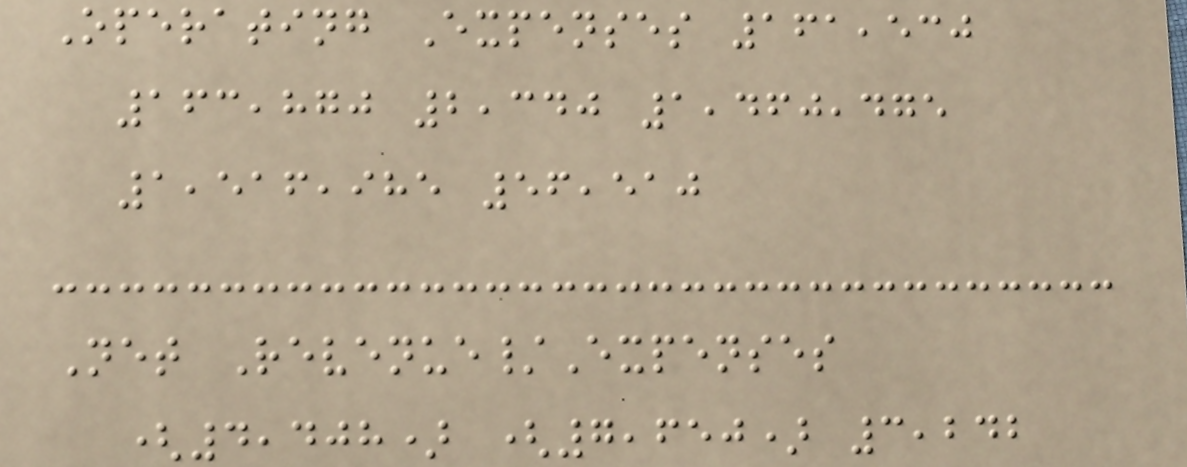Operating Expenses 161,530
163,870 2,340 1,460,475
1,516,985 56,510
Net Revenue/Expenses
(4,408) (7,650) 3,242
